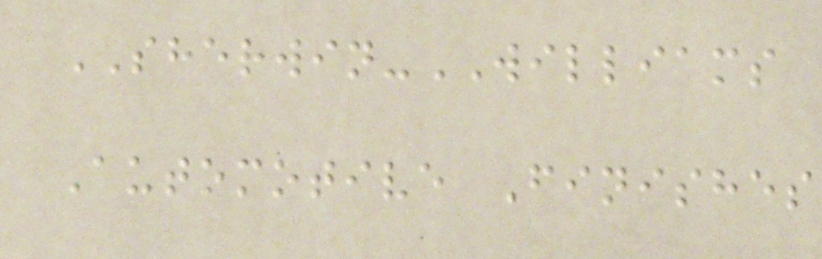SHERWIN-WILLIAMS
Automotive Finishes
